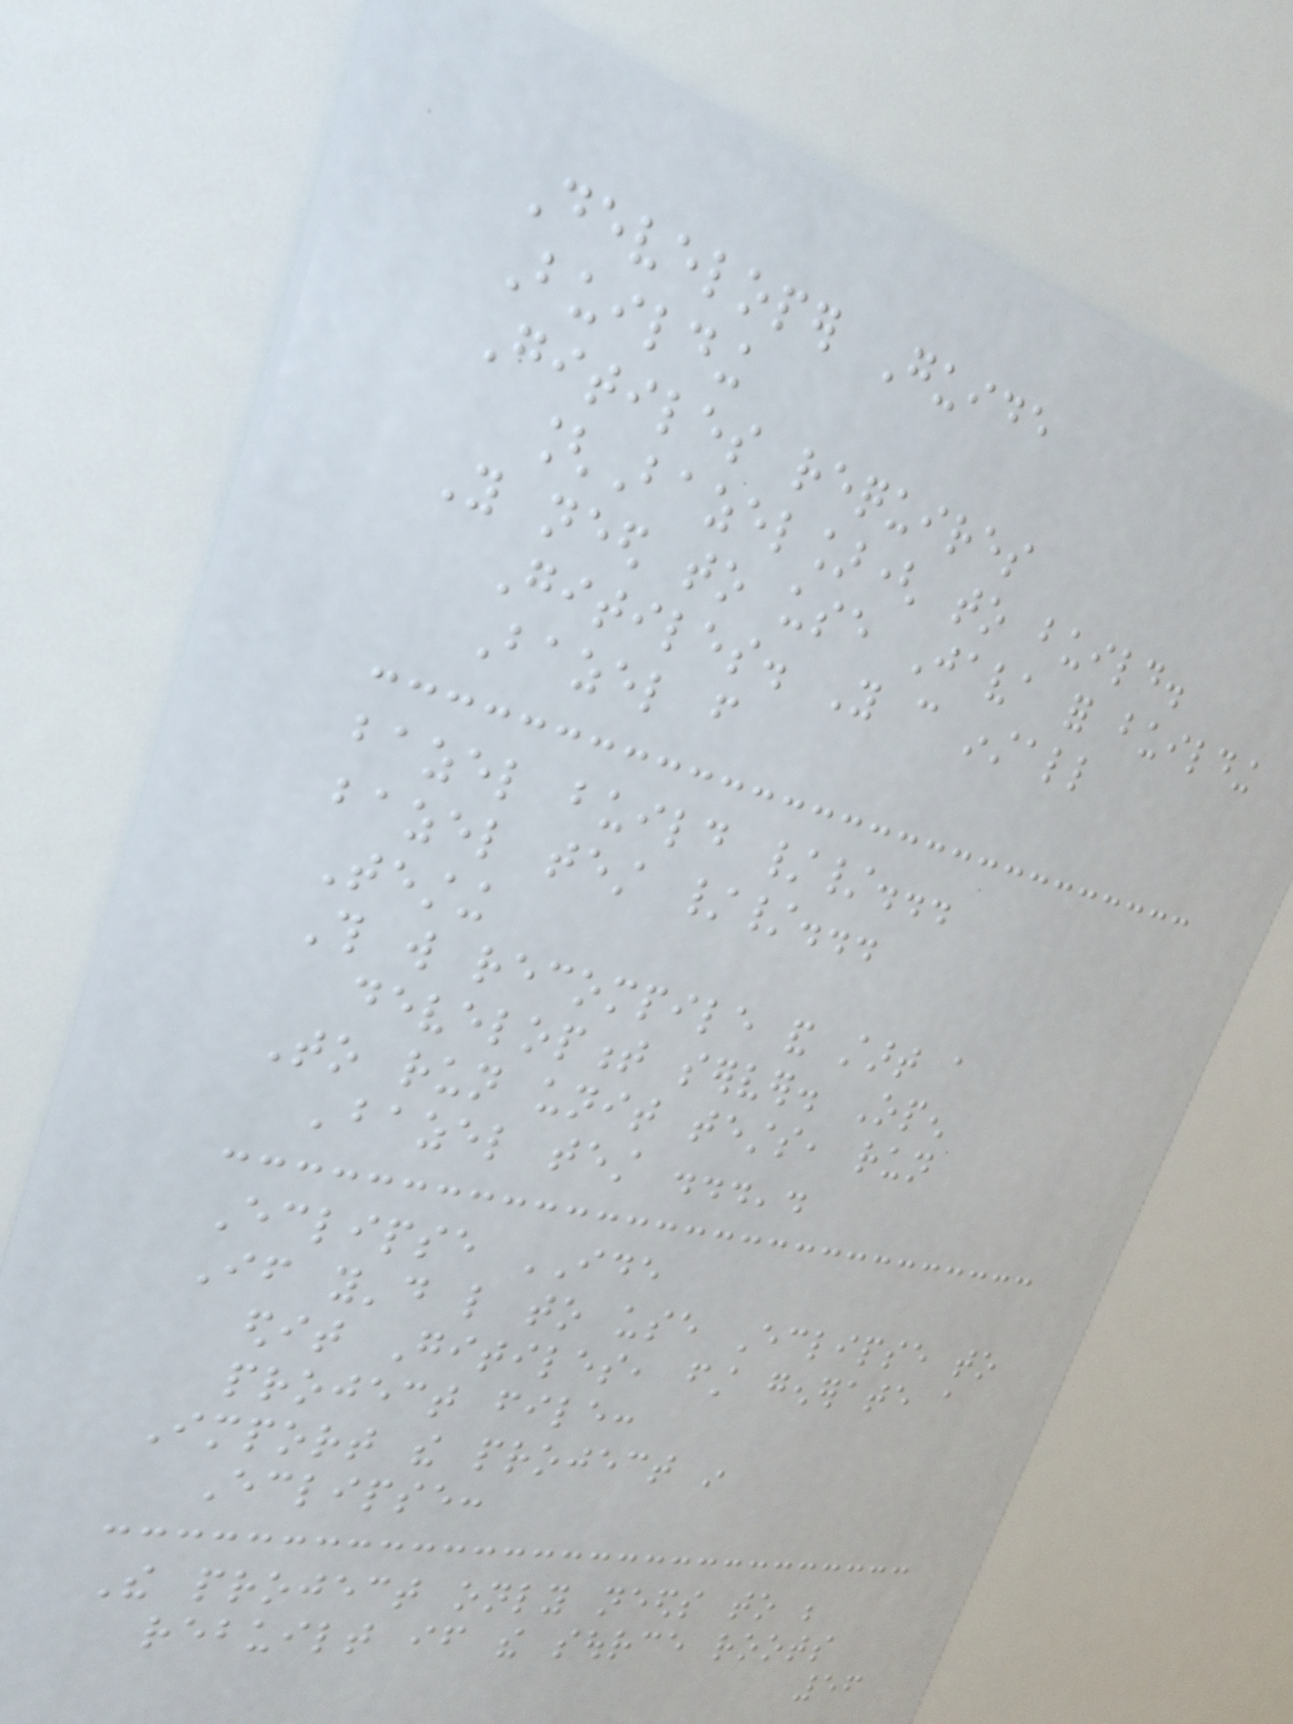Developer Guide
Building
Gitiles requires
[Bazel]( to build.
You need to use Java for building
Gitiles. You can install
Bazel from
bazel build //...
bazel test //...
Testing
This will recompile and start a
development server. Open
To run unit tests, run
'bazel test ...'.
Eclipse IDE
If you'd like to use Eclipse to
edit Gitiles, first generate a
project file:
Import the project in
Eclipse:
The project only needs to be
rebuilt if the source roots
56
